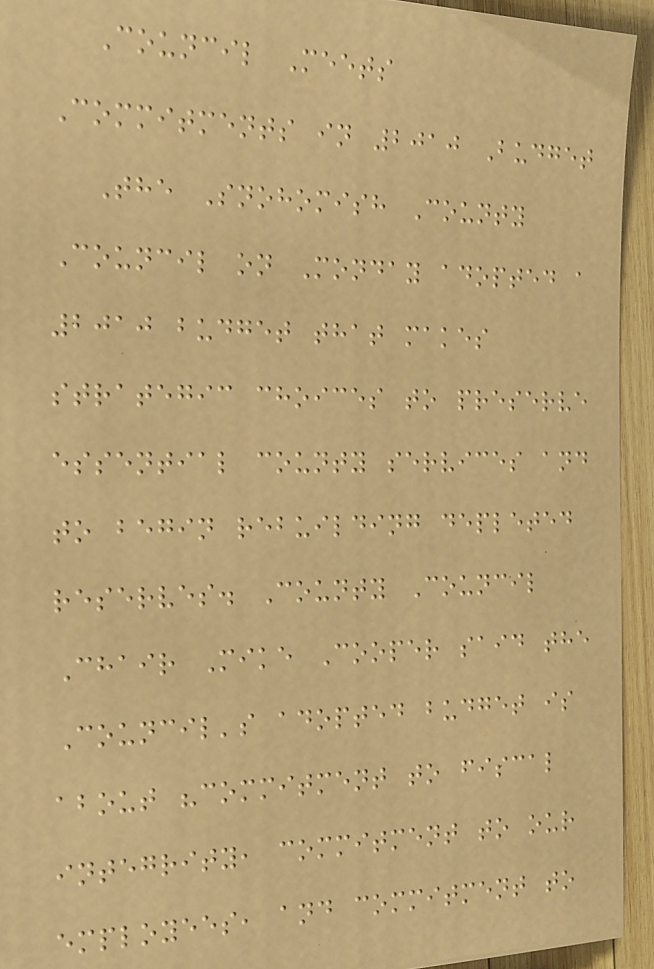Council Meets
Commitments in 2010 Budget
The Snohomish County
Council on Monday adopted a
2010 budget that makes
strategic choices to preserve
essential county services and
to begin rebuilding depleted
reserves. County Council
Chair Mike Cooper said the
Council's adopted budget is
about "commitment to fiscal
integrity, commitment to our
employees, and commitment to
